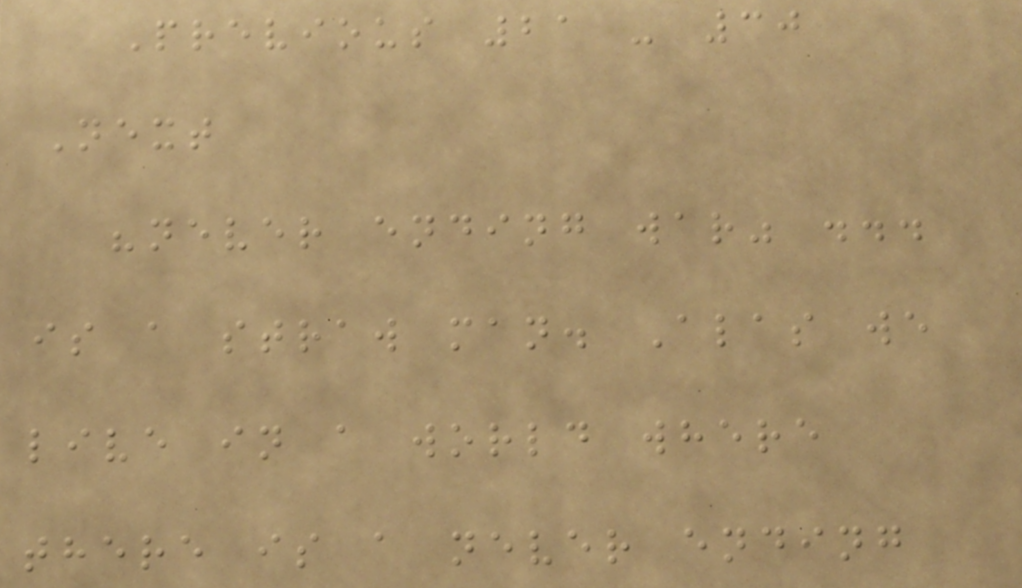Previous 21 - 30
Next
"never ending war" ...
is a straw man. Alas we
live in a world where
there is a never ending
